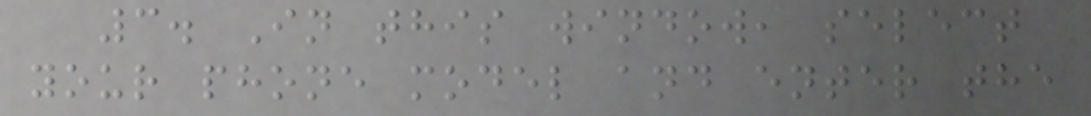3. In this window, select
your phone model and enter the
